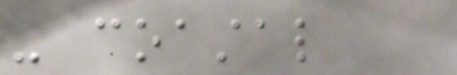- coastal
